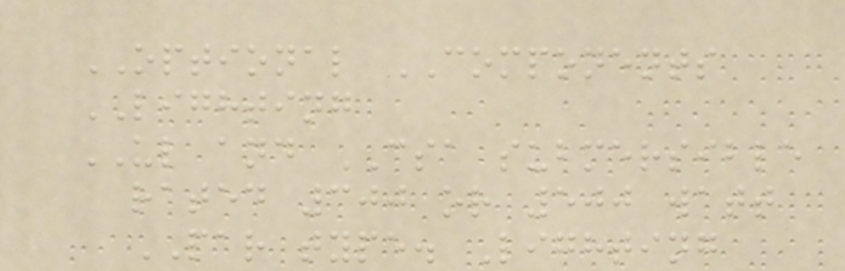OPTIONAL COMPONENTS
LIGHTING
UL and CSA submersible
rated 300 or 500 watt
PAR type. Lighting
